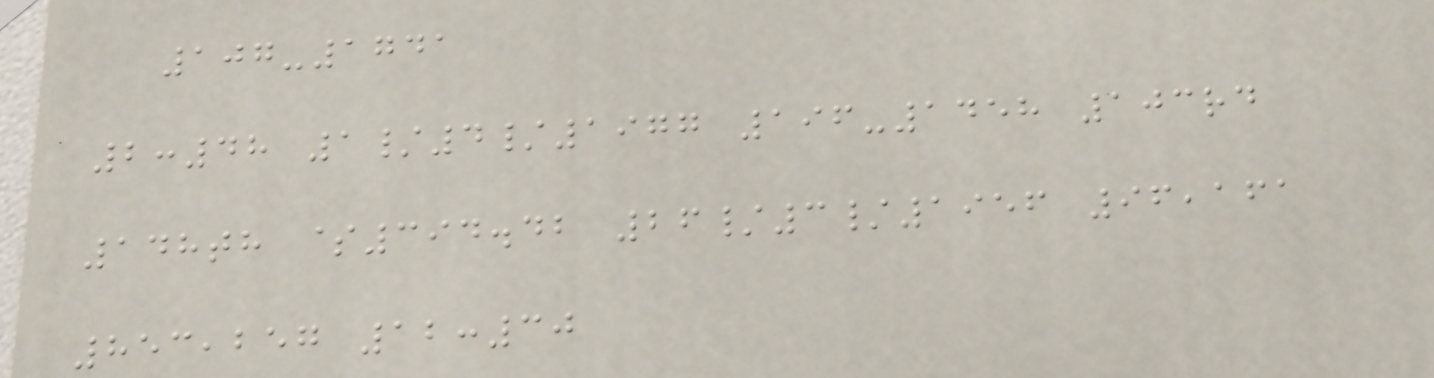107-1741
2:48 1/4/1977 196-1458 103rd
148th $394.42 26/3/1956 96,161
853,257 12:30
